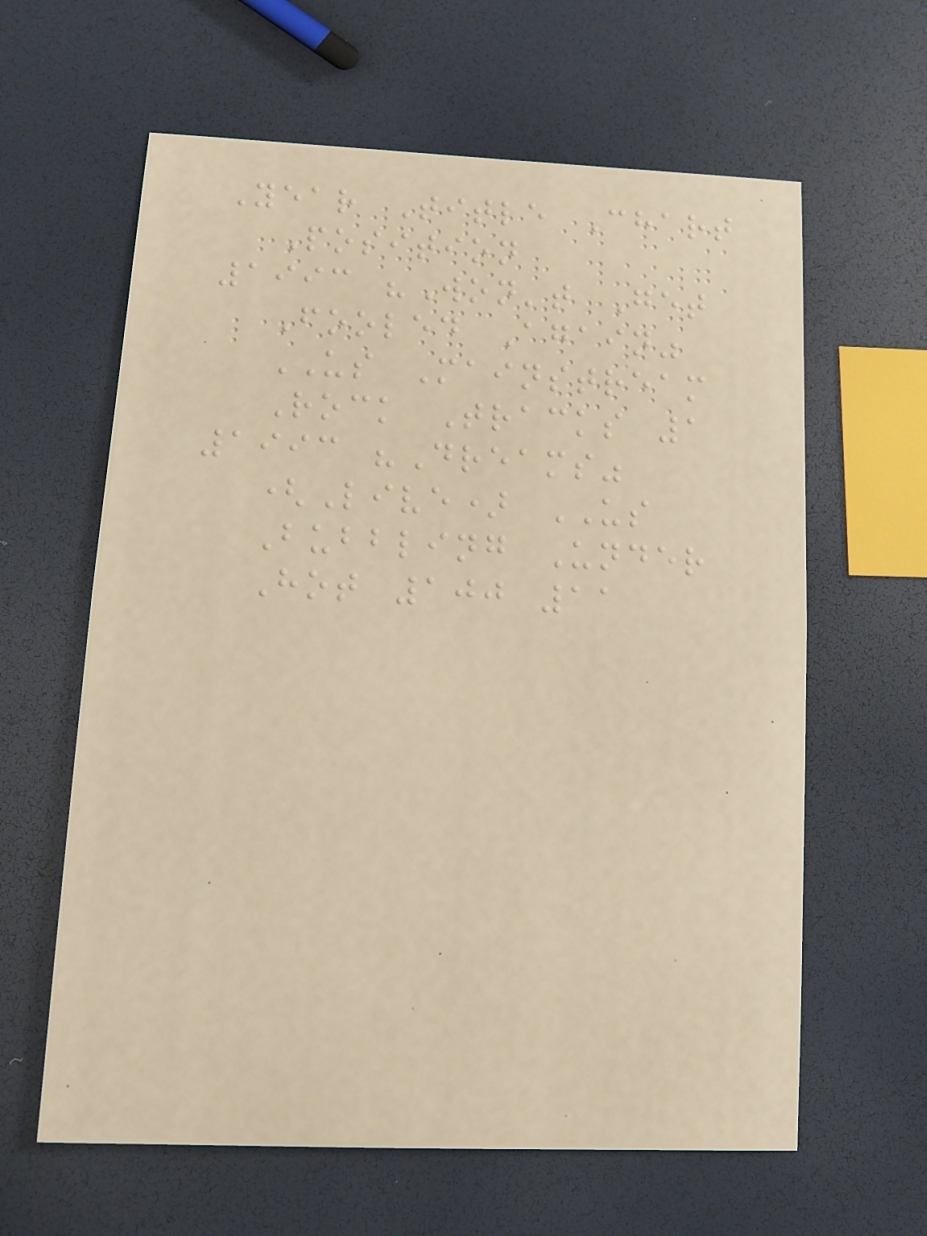Year Title Chart
Position
1993 "Won't Get
Fooled Again"
US Mainstream
Rock Tracks 1
1993 "Dreams"
(Live) US
Bubbling Under
Hot 100 11
